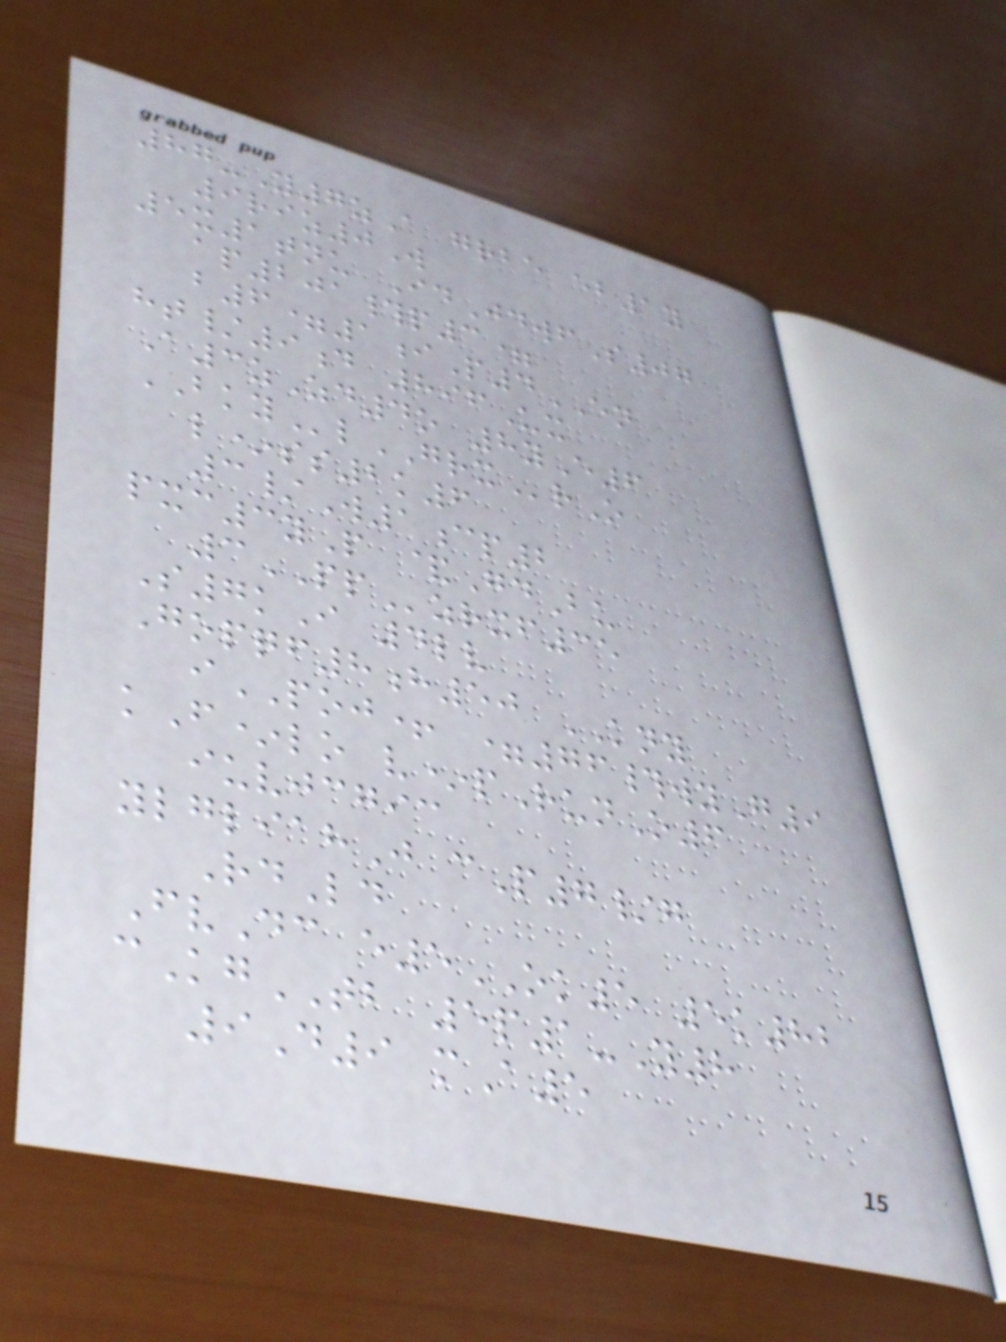87-Y7zA grbe eb1y
9riz0W
5x1tnu IdJdwfS07
ap201#p3=
b6=1iP4EN
ht/9d 896Ux
A3zZd4o 8yE6
BKYlGRXrO
l*ss2k6
3/W1cp2
pxc3yP &GdBu
3PPzrxf35
S7kI 4lv
Gopqf8h50 KNY
iPOJ+ =76#wyG9
kF*lo v*pRunO6
iuvjcgic
ylgliahJ cP7/g
RdLd
FvDc e5OK5 5k82
cKgTB 5p1-Y8
9D9 mA5
